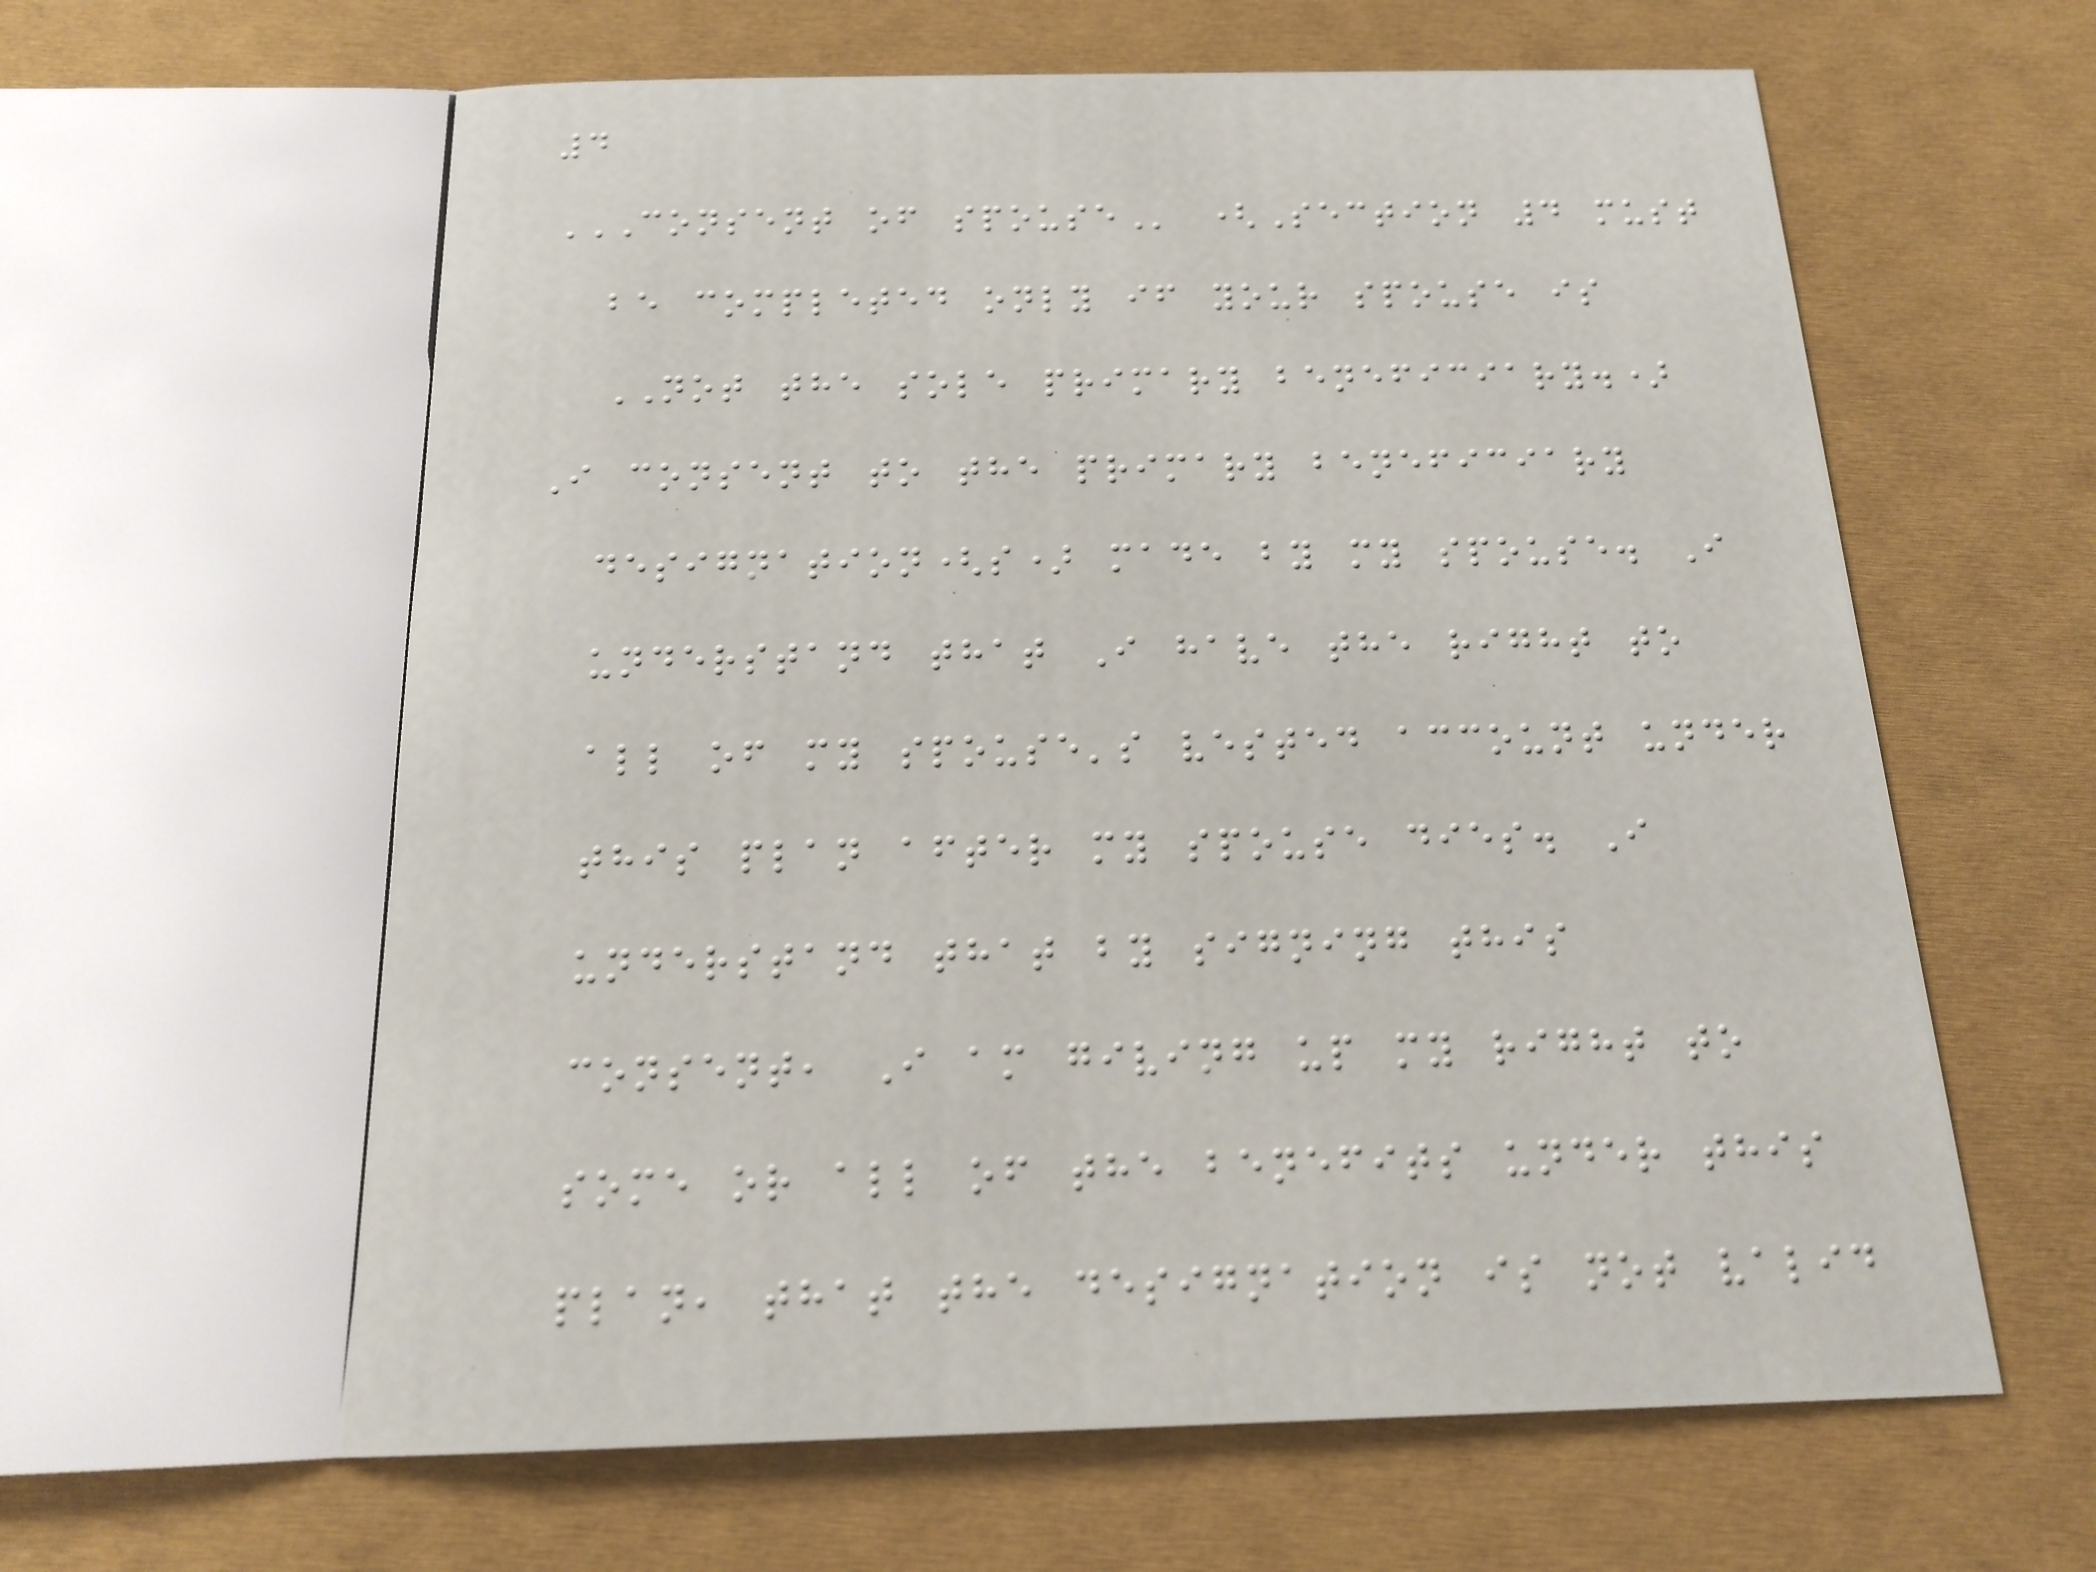4
CONSENT OF SPOUSE (Section 4 must
be completed only if your spouse is
NOT the sole primary beneficiary.)
I consent to the primary beneficiary
designation(s) made by my spouse. I
understand that I have the right to
all of my spouse's vested account under
this plan after my spouse dies. I
understand that by signing this
consent, I am giving up my right to
some or all of the benefits under this
plan, that the designation is not valid
